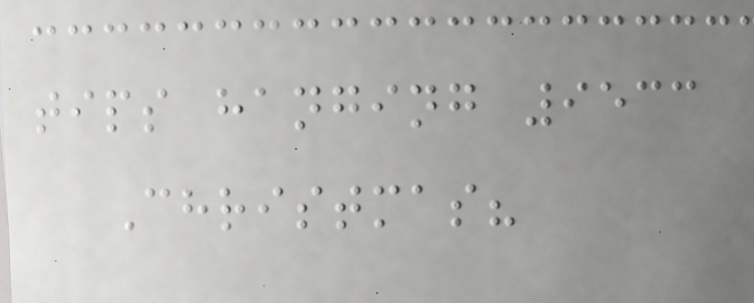tips hanging 9533
Christmas?
